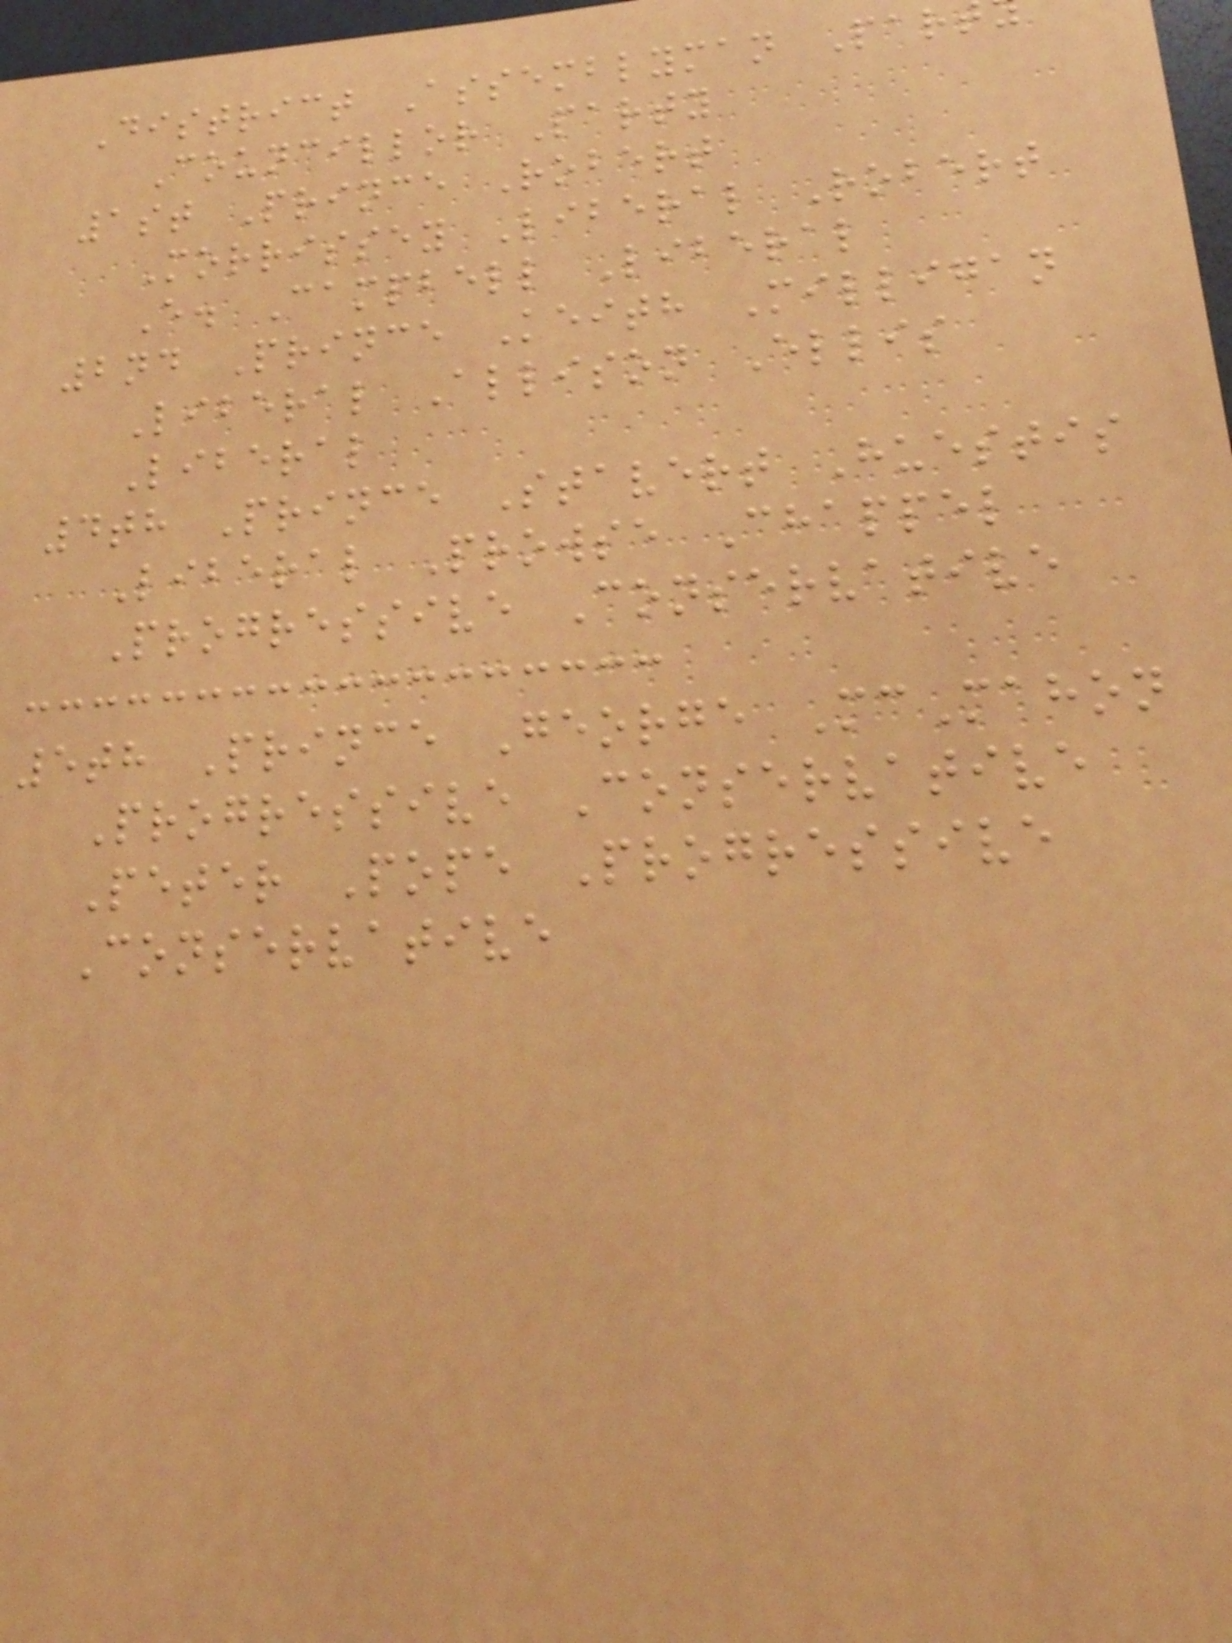District Assemblyman Par
Councillor Party
1st Prince Robert
Morrissey Liberal Robert
E. Campbell Liberal
2nd Prince Keith Milligan
Liberal Allison Ellis
Liberal
4th Prince Stavert Huestis
Liberal Prowse Chappel
Progressive Conservative
5th Prince George McMahon
Progressive Conservative
Peter Pope Progressive
Conservative
